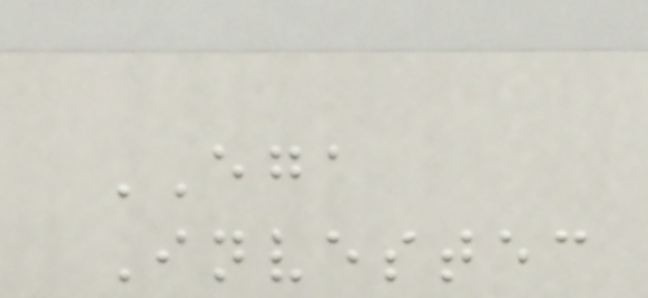EGA
Investec
